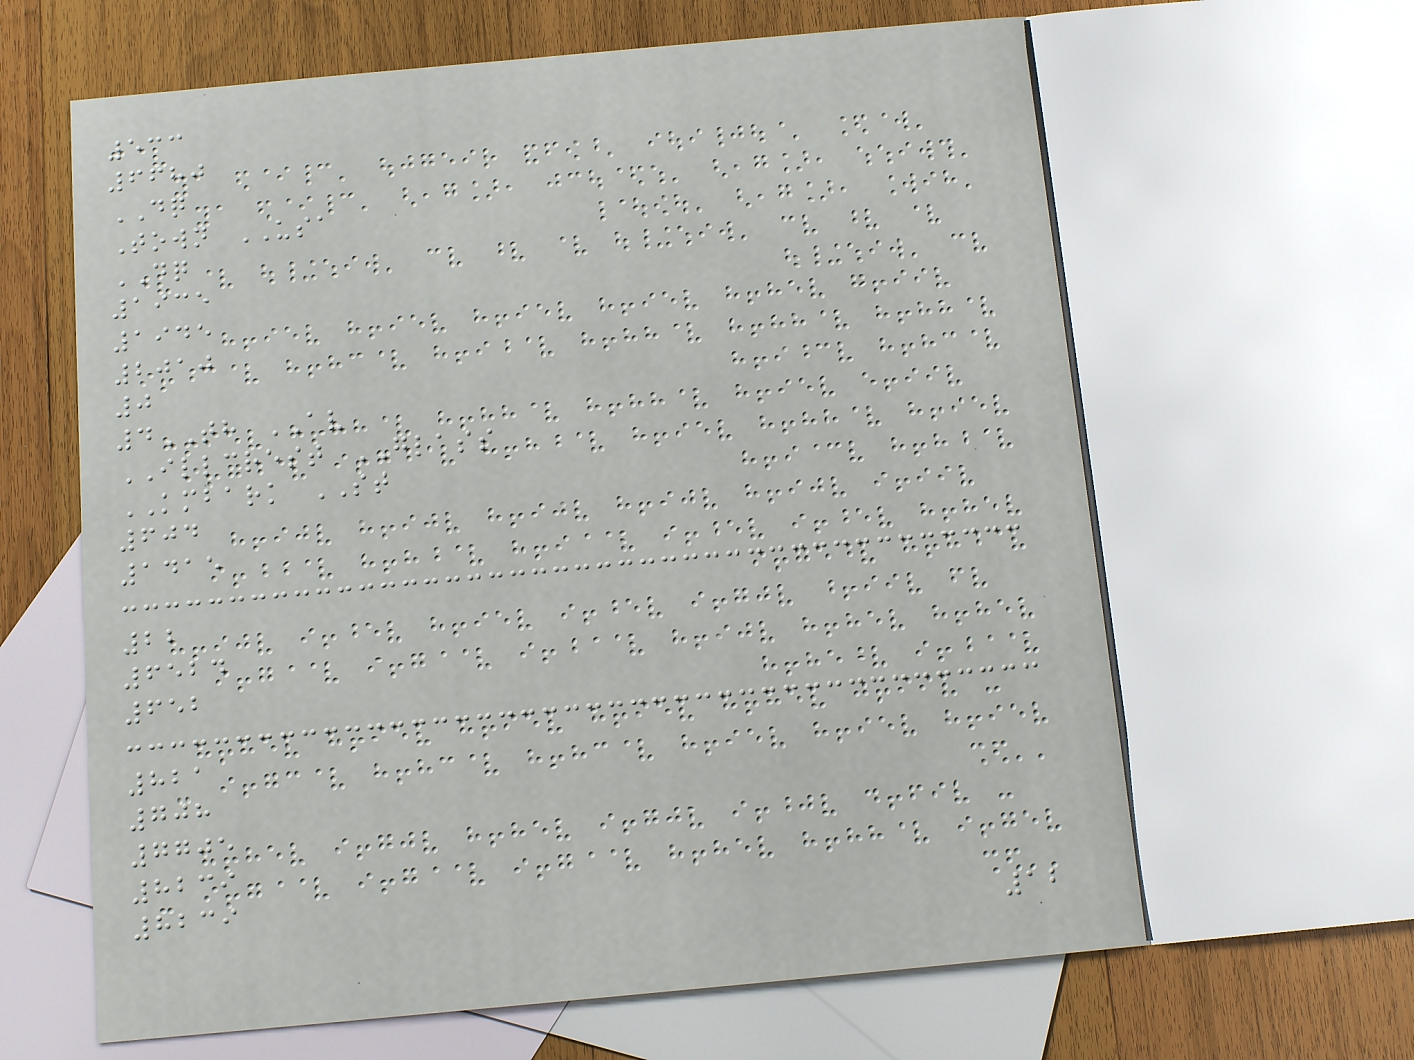533
6680
DQ
Town USA
DQ
1935
1945
2010
0
4TH AV
ILLCREST GLASS
KMBARK ST
604
1415
22
6524
652
821
708
7705
8239
8239
12
